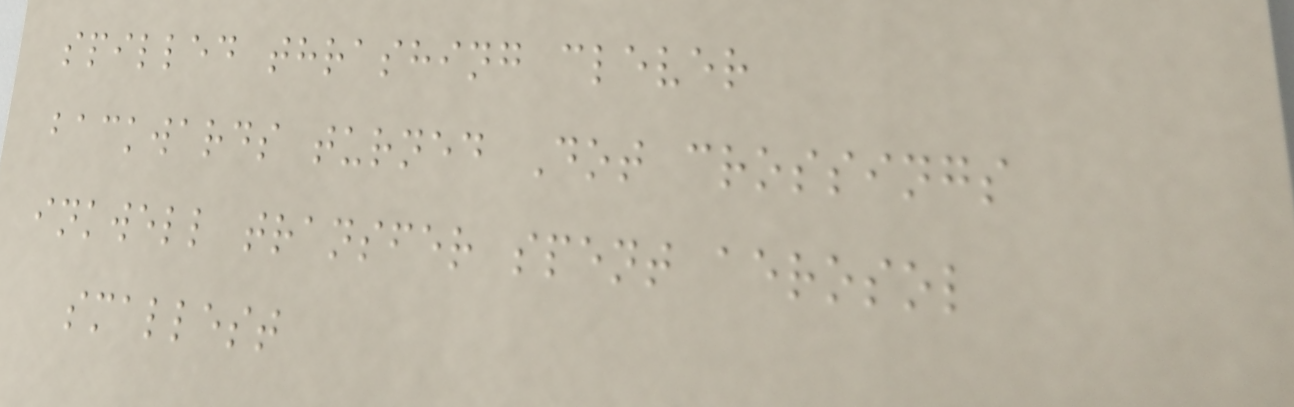spilled thrashing clever
backwards turned Dot crossings
inkwell transfer spent aerosol
smallest
